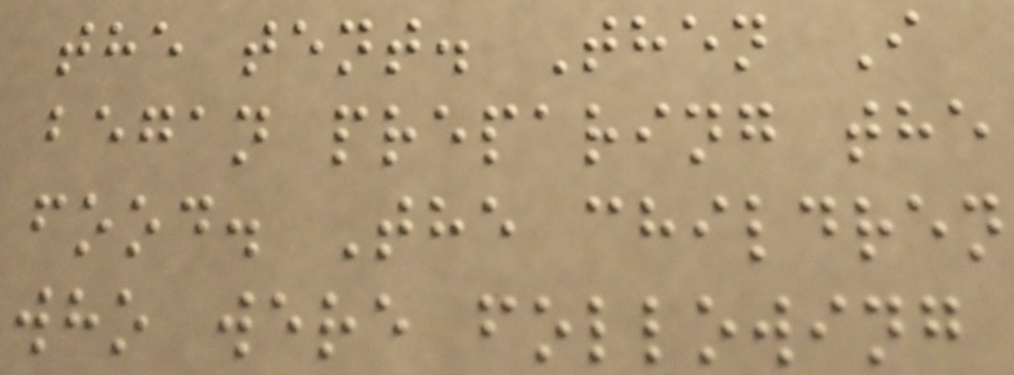the tent. Then I
began preparing the
food. The children
who were following
